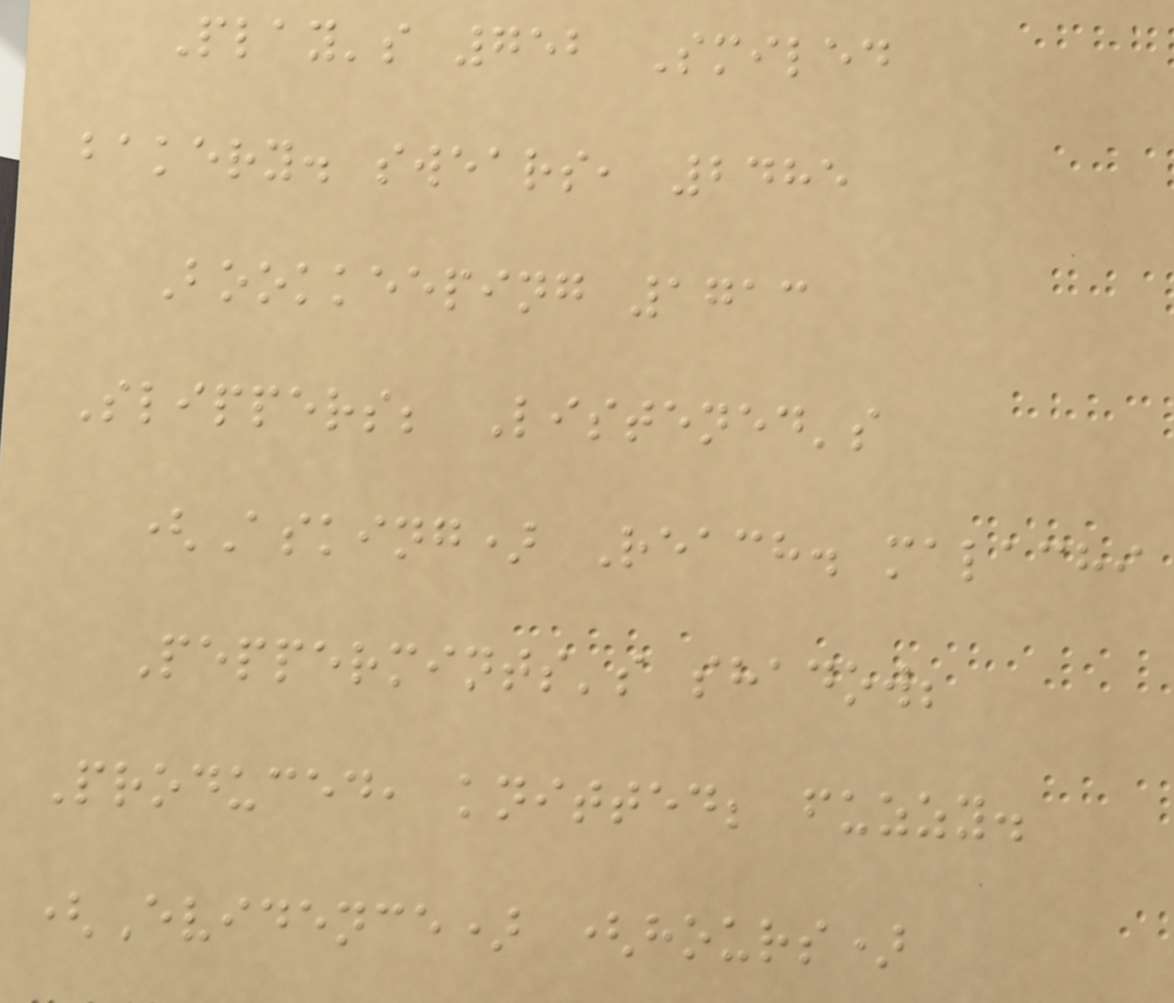Play's 752 Smiled
bakery. swears, 2485
Bookkeeping 1713
Slippers; Listened's
(Asking) Reach. malachi
Peppermints's shadow;
Produced, knitted; fuzzy.
(Evidence) (hours)
